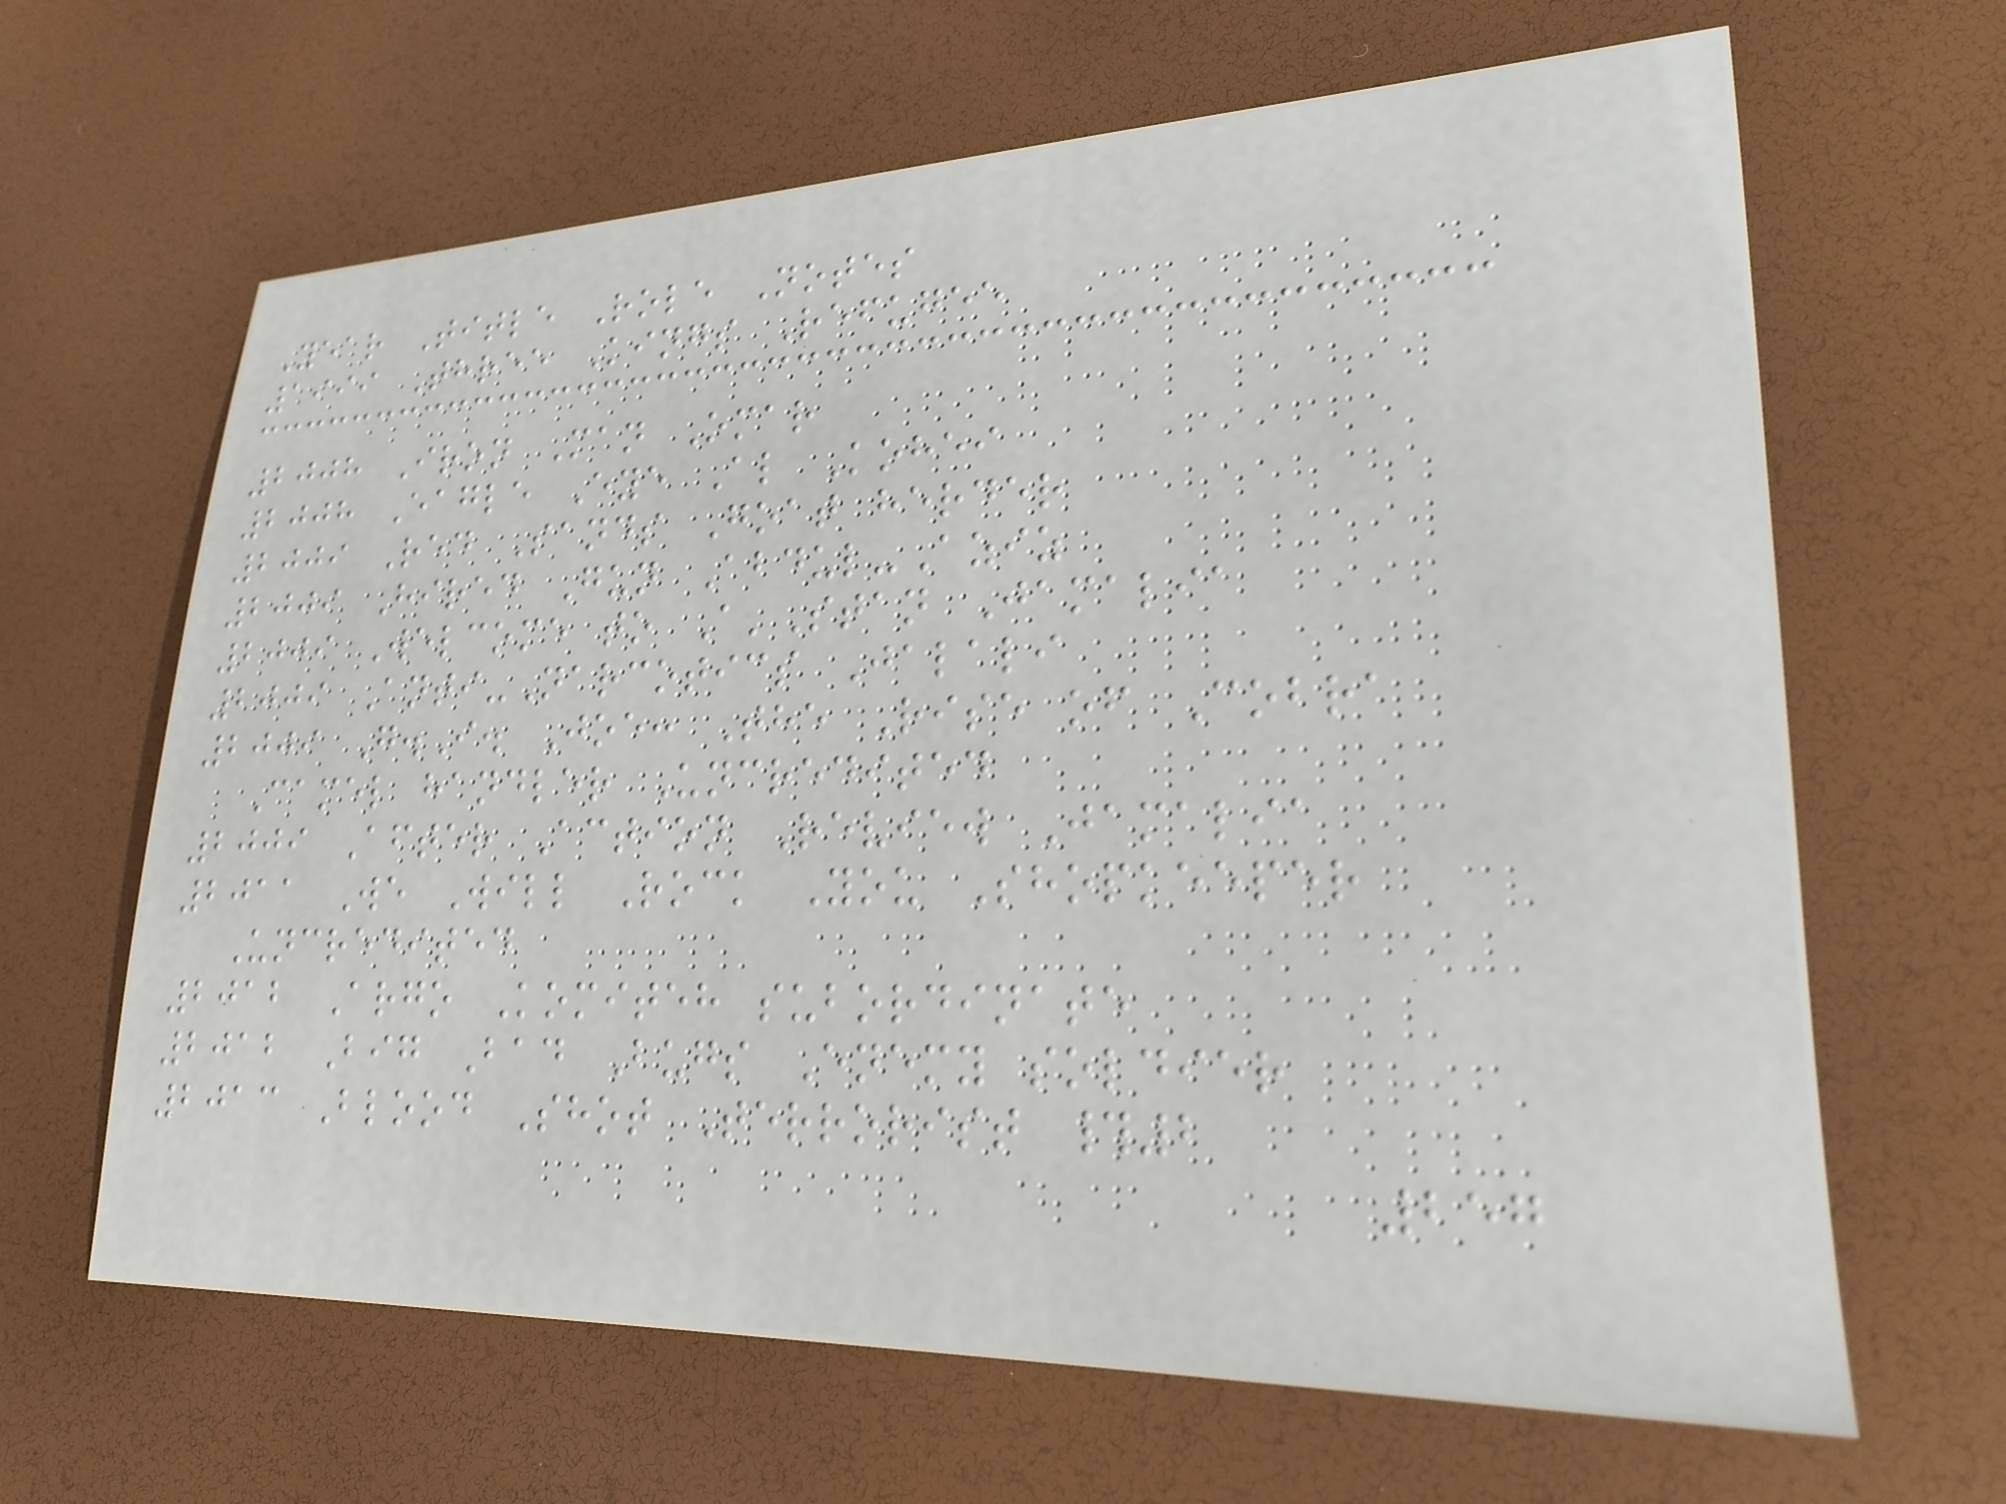Year Title Role Notes
1999 Three Kings Refugee
2008 Iron Man Omar
2008 Eagle Eye Al Kohei
2009 Red Sands Goat herder
2009 Hired Gun Abdul-Aziz
2009 Welcome to A'Stan Jamalia
2009 Anti-Narcotics Jalali
2009 G.I. Joe: The Rise of Cobra
Camel handler Uncredited
2009 After Action Review Jamalia
2011 We Will Rock You Shopkeeper
Uncredited
2012 Argo Komiteh subordinate
2012 Big Bad Bugs Enemy soldier
2013 Blood Shot Terrorist #2
257
